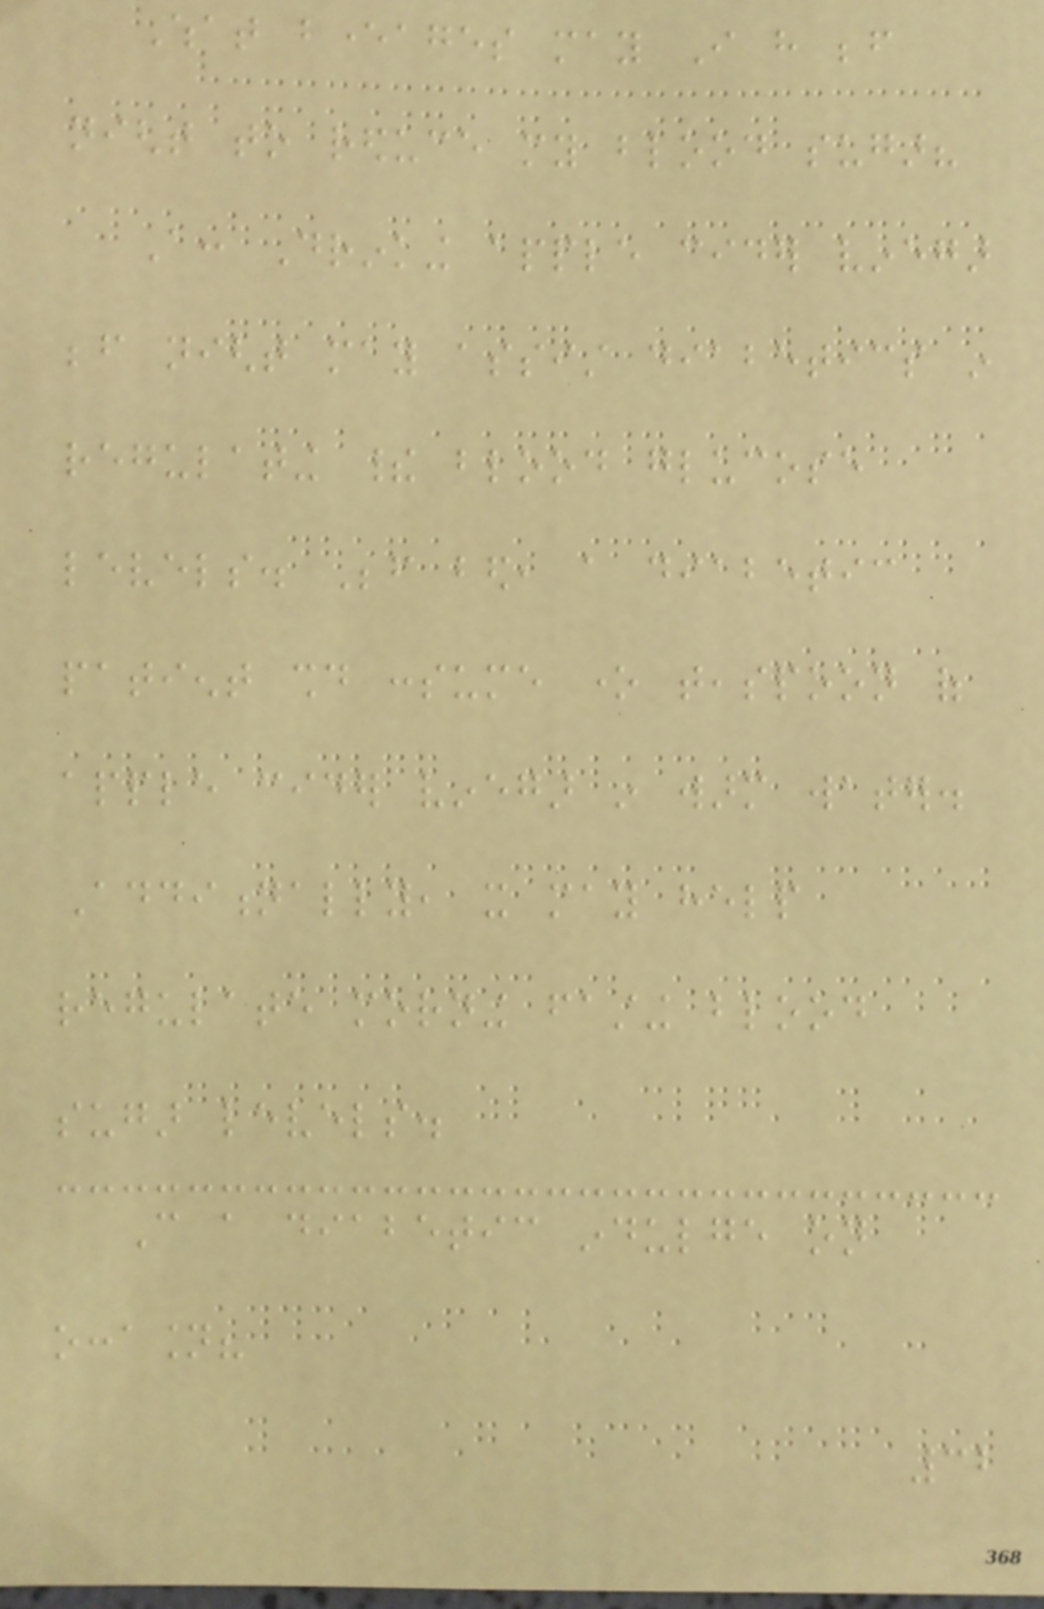What beverages may I have before
night to reduce my blood sugar?
A: Drinking apple cider vinegar
before night may assist diabetics in
regulating their blood glucose
levels. Before bed, a diabetic
patient should consume one teaspoon of
apple cider vinegar in warm water.
Additionally, it may help
regulate morning fasting blood
sugar levels.
Can a diabetic indulge on
occasion?
32
